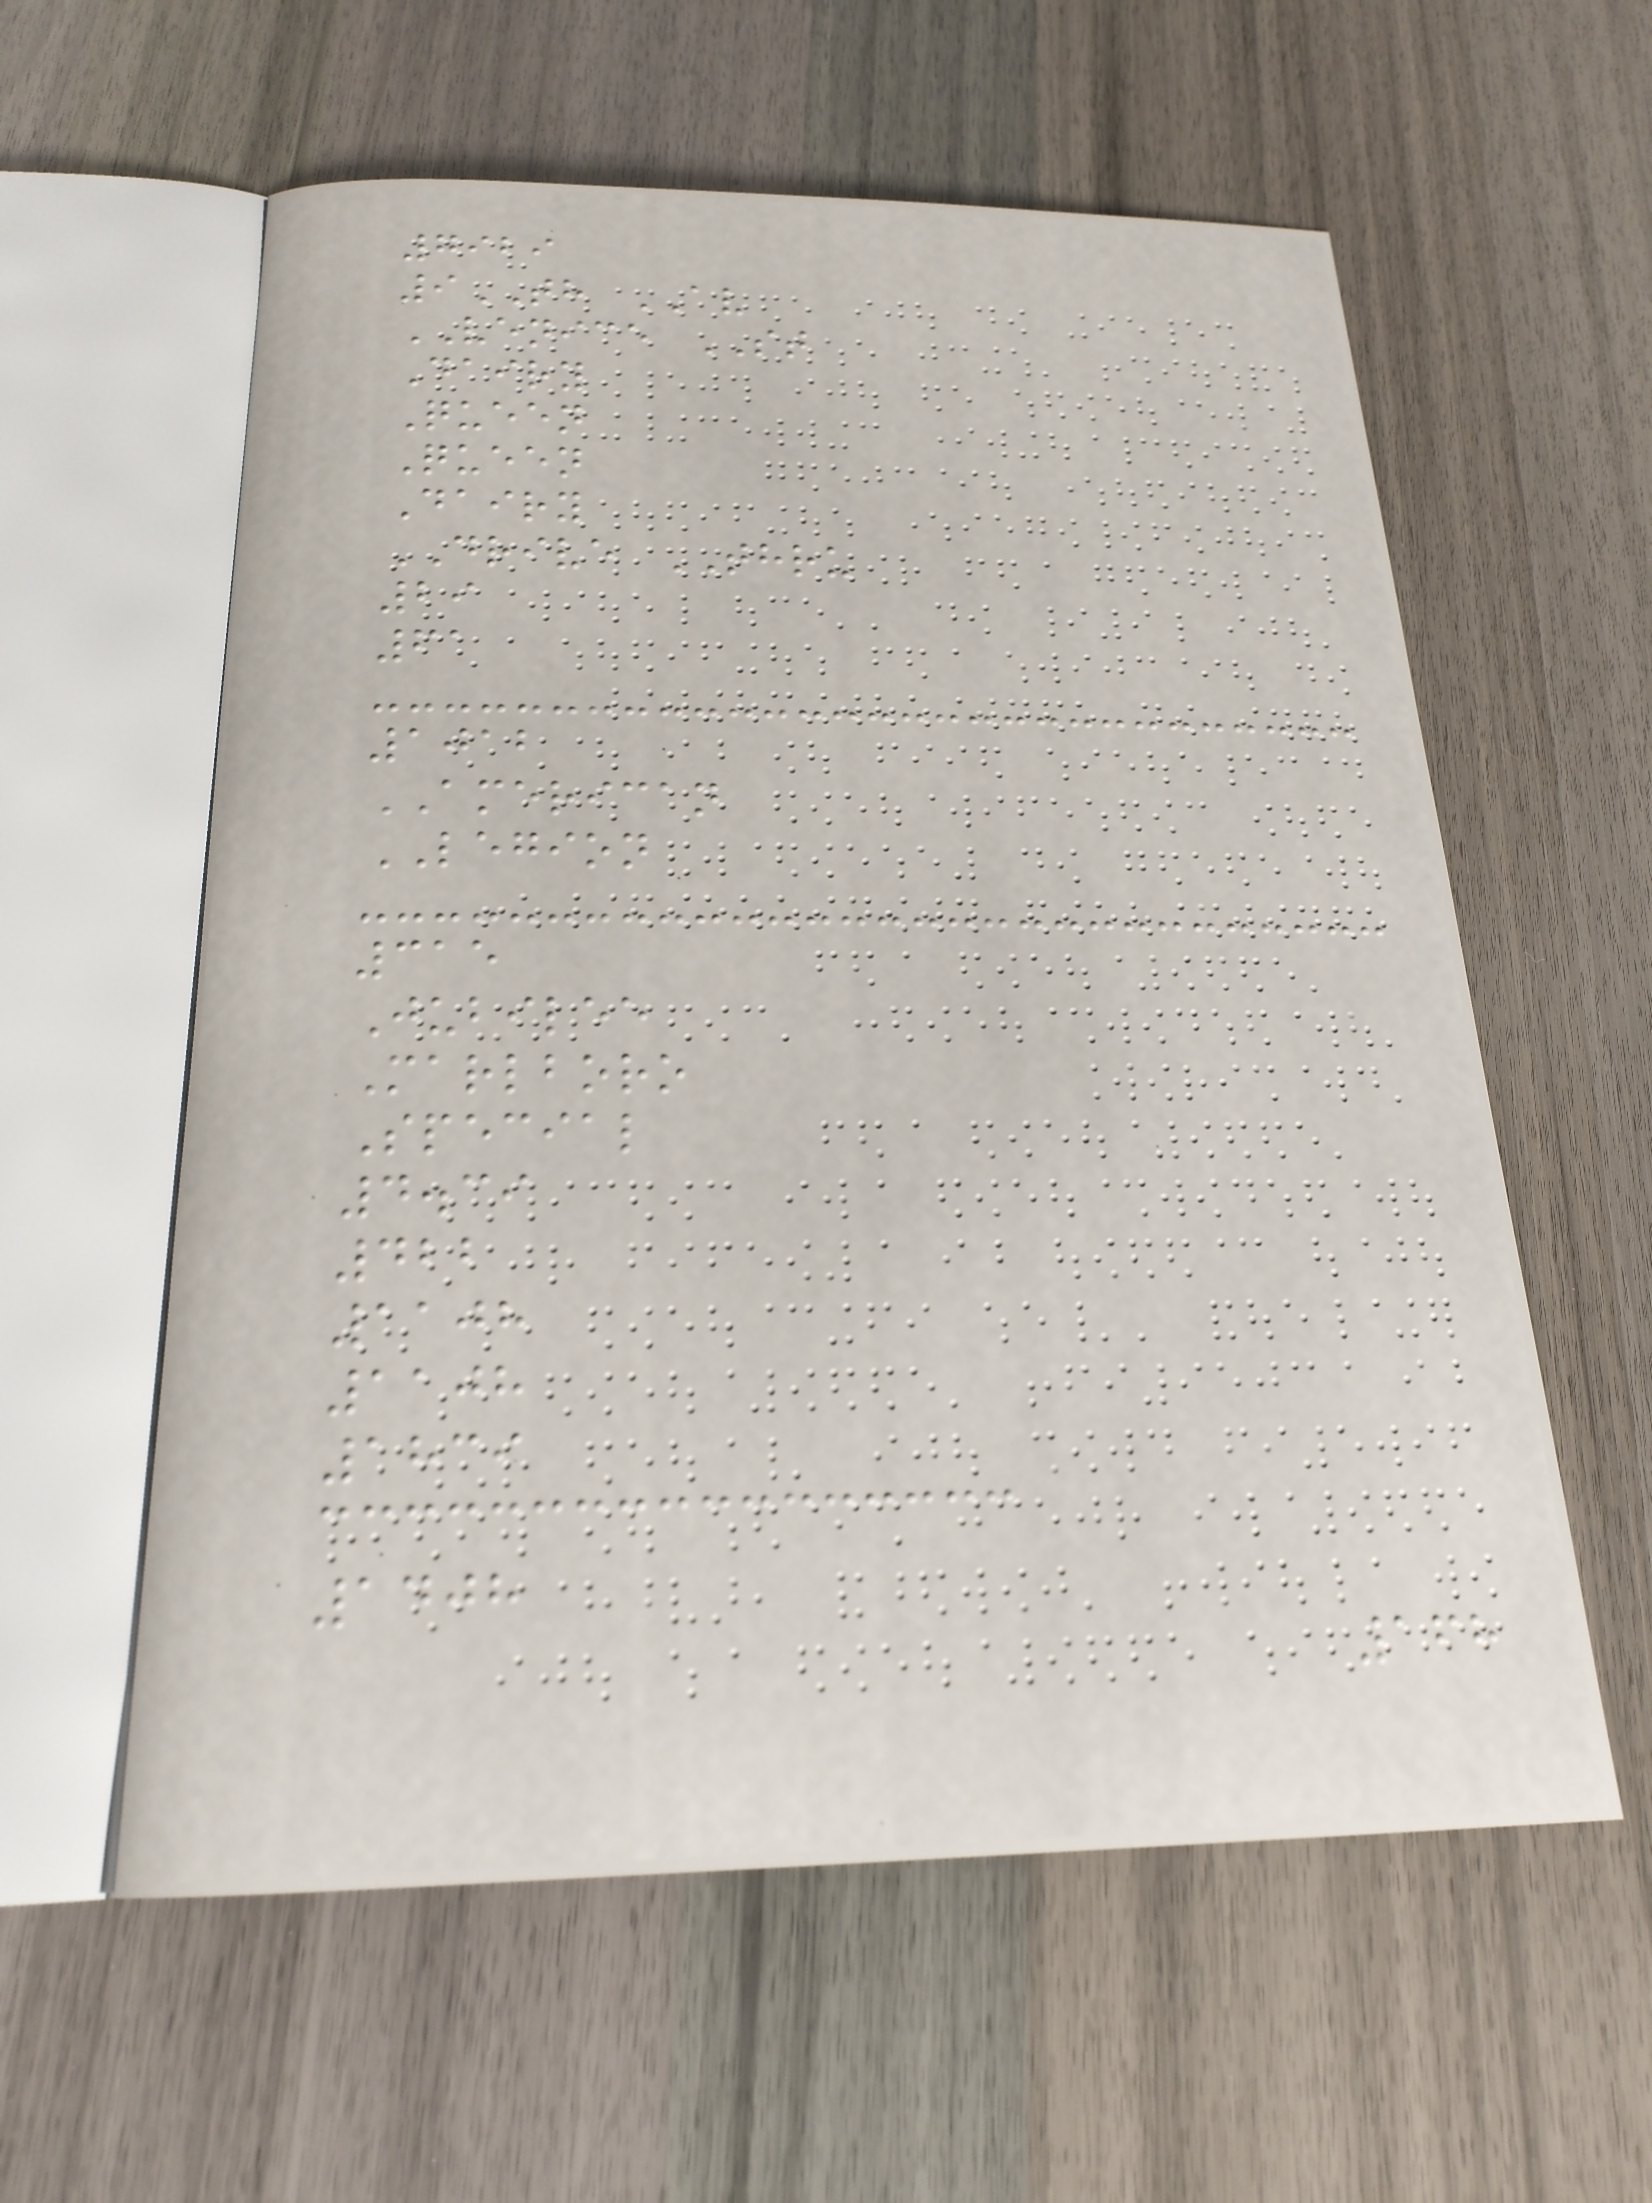7929
9TH AV
VENICE ST
Dairy
Queen
Queen
Dairy
DRIVE THRU
29
61
1012
AMERICAN
LEGION
315
Jubilee
Marlboro
Special
4.39
422
1108
1108
1839
1408
168
